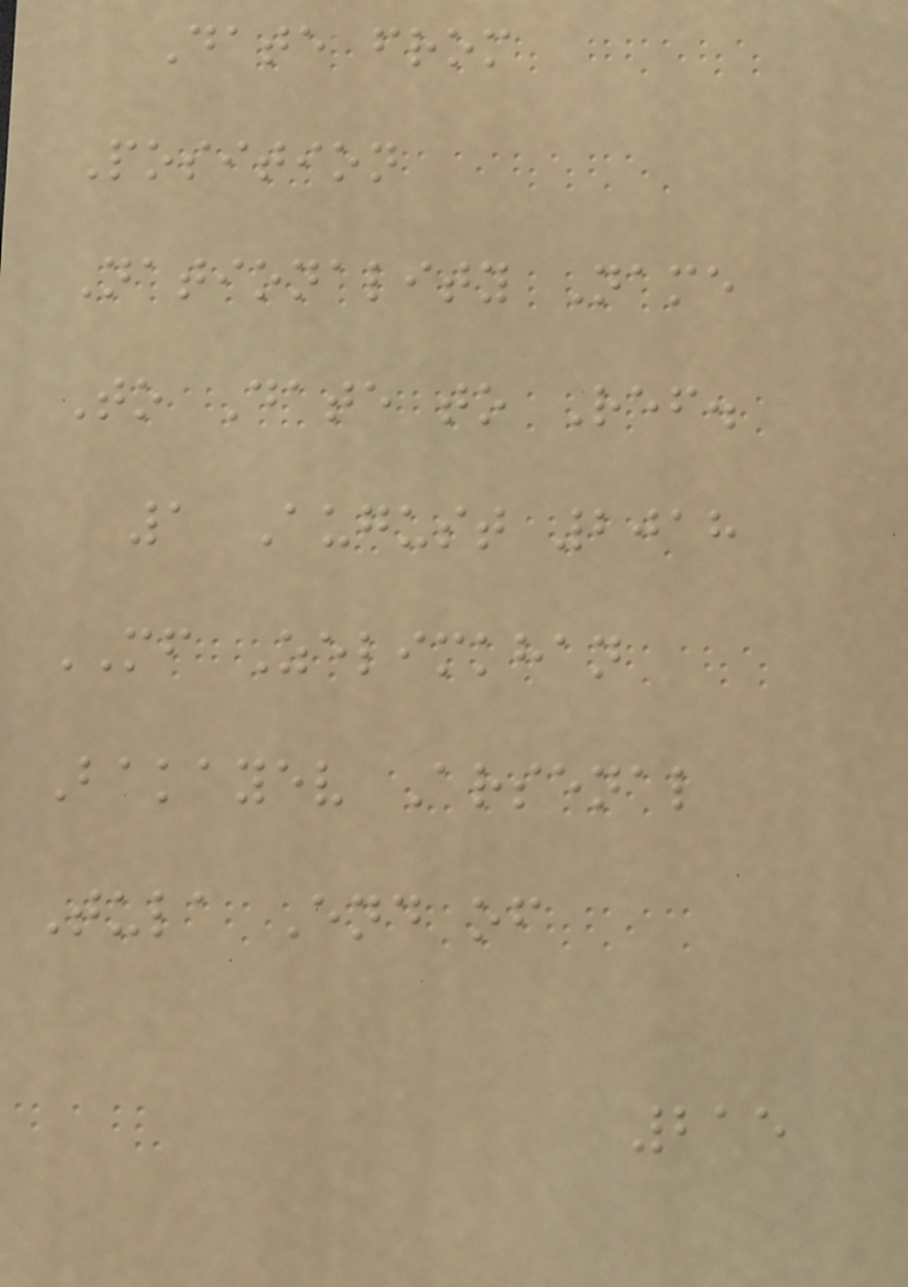Date from
Position
Nationality Name
To Date to Ref.
1 August 2018
MF Zelimkhan
Bakayev Arsenal
Tula End of
215
